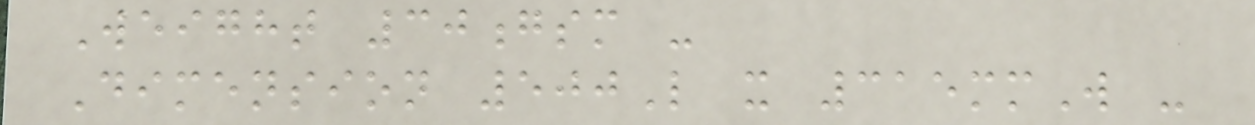Weight 30gsm -
Dimension 500L x 315mmW -
